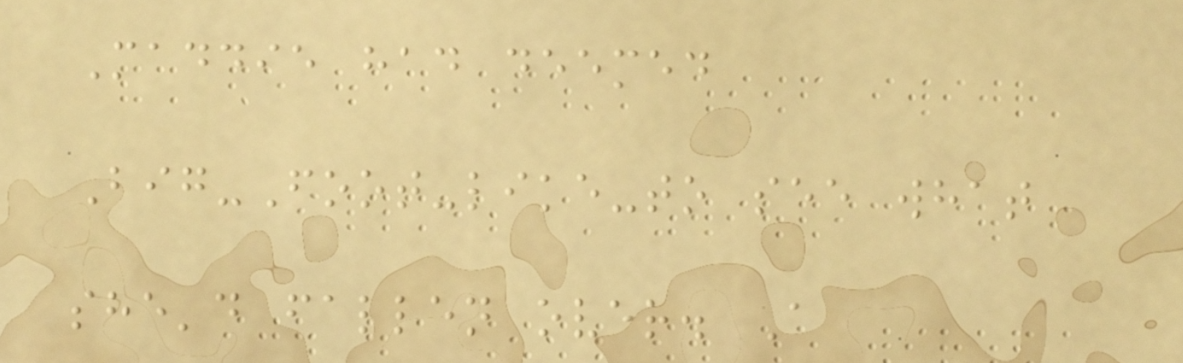Maddie had deemed
Big-Foot-like-to see what
she'd fallen over. A
